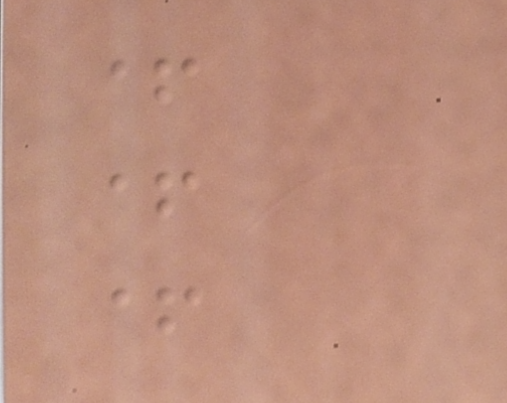+
+
+
